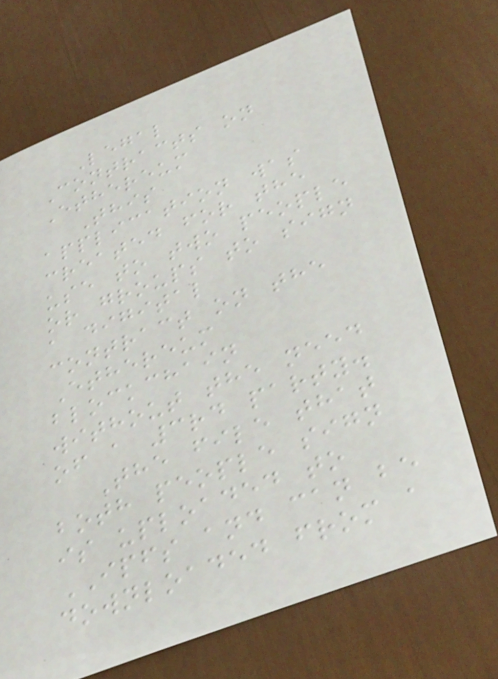Legal
Contracts on
Ethereum
This
application was
created for the
use to two people
or groups to sign
a digital
contract on the
Ethereum
blockchain
without the need
of a 3rd party.
The file that
both people sign
is uploaded to
IPFS and can be
downloaded from a
